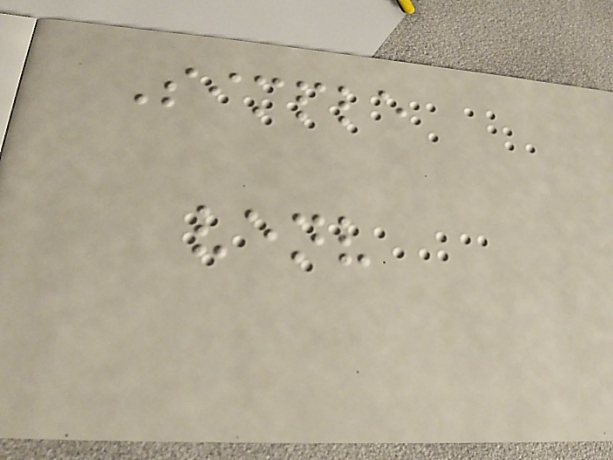Simple
venv
